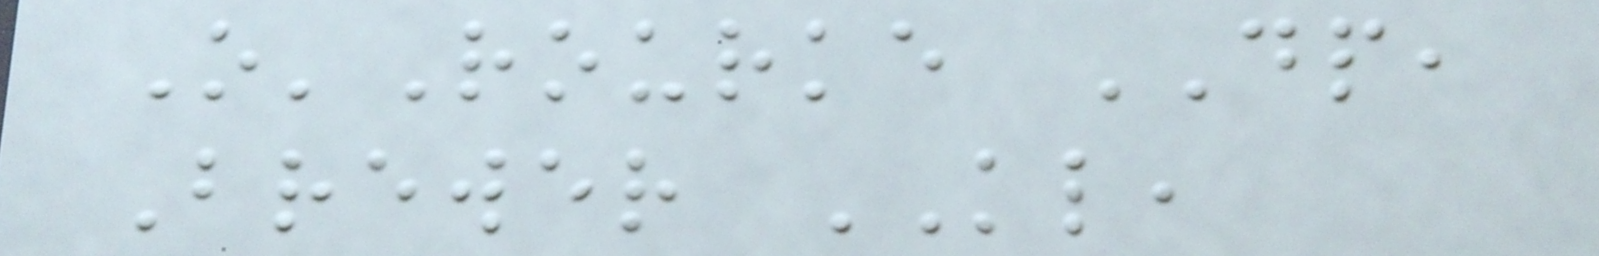O'Rourke DP,
Brewer KL,
